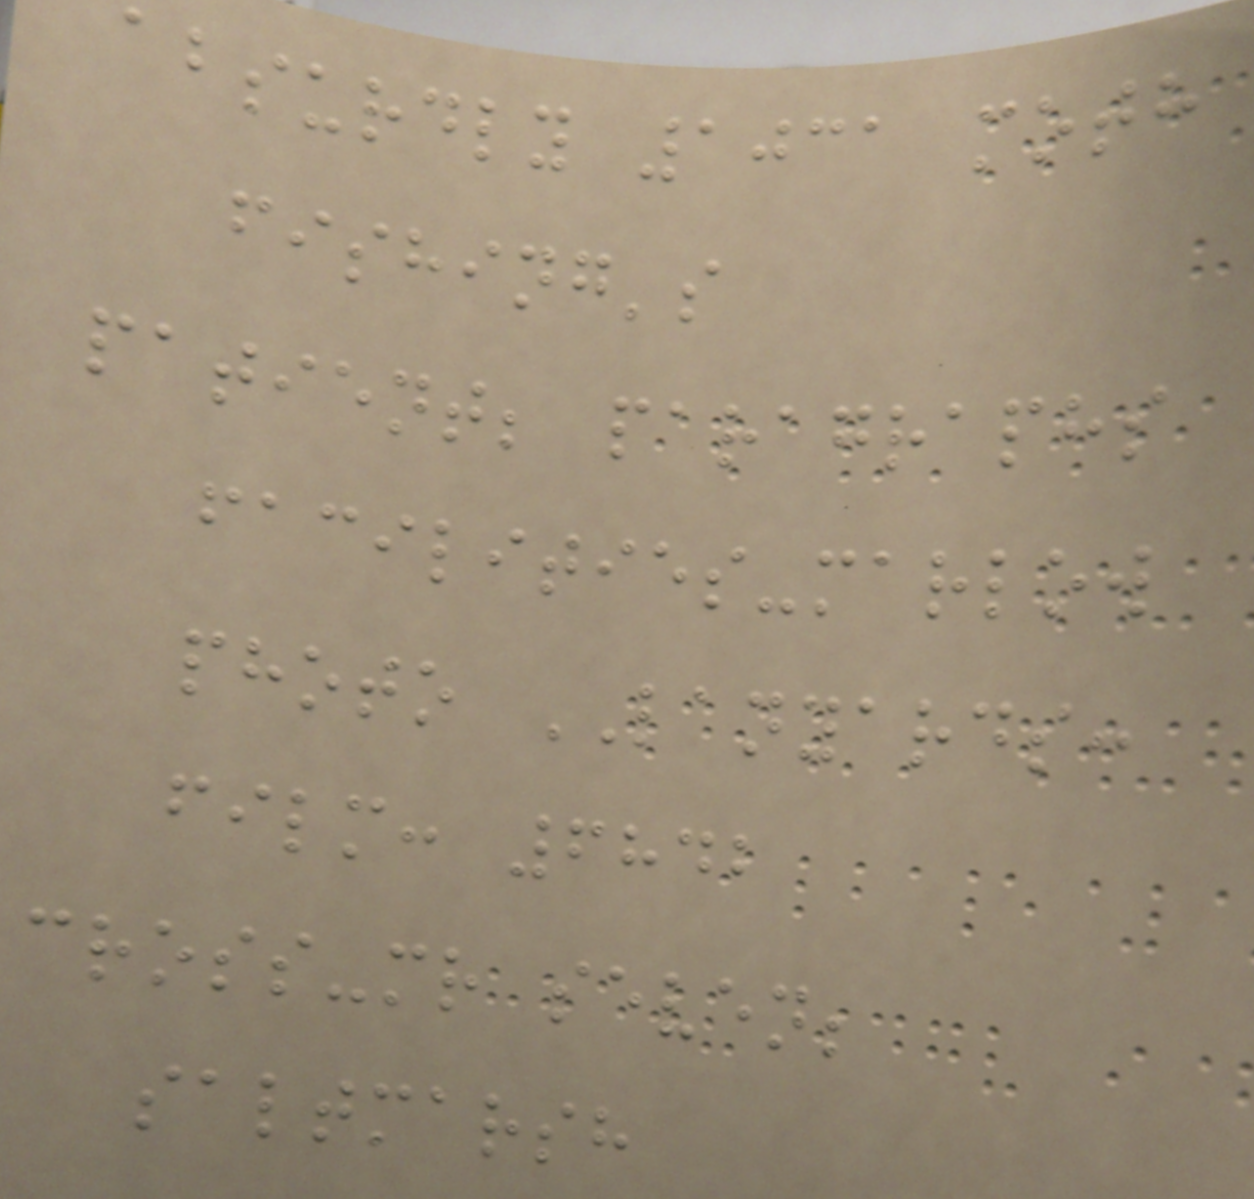absurdly 1031 moth
fishing's
patient; paragraphs
facilities-marlow
photo LANYARDS:
film: 6842
cross-mr seven;
saltmarsh
